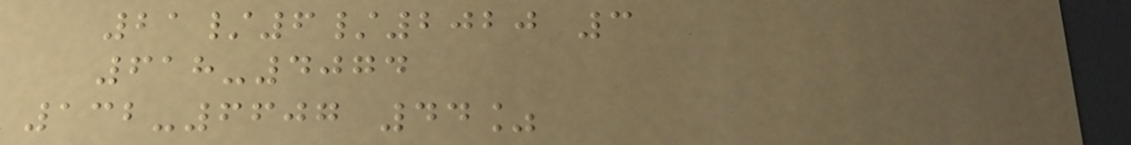21/6/2020 3
618-4074
132-6607 44%
